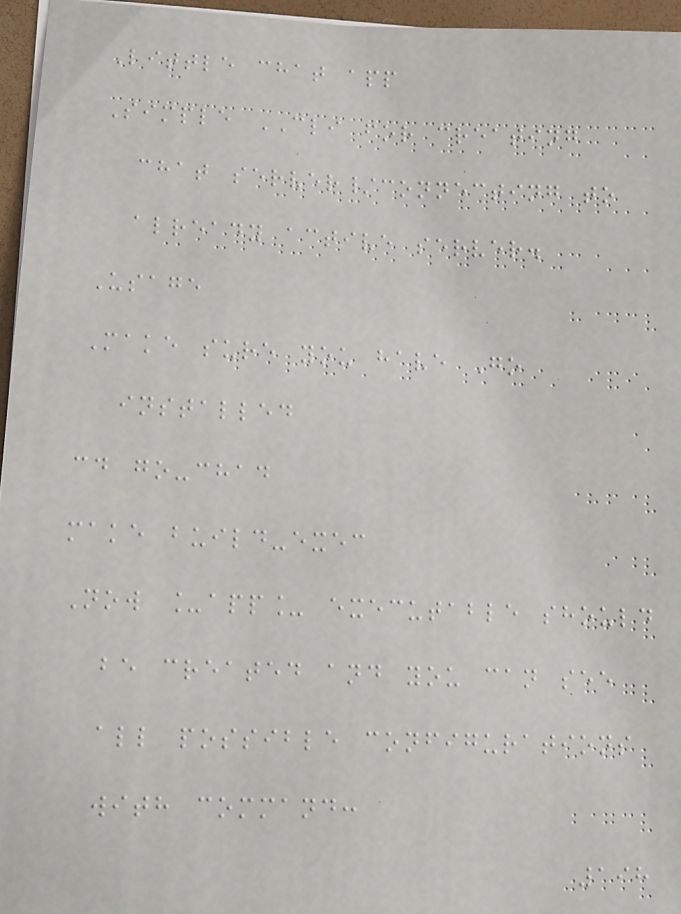Little chat app
Simple CLI for creating
chat server/connecting to
already active server.
Usage
Make sure you have Go
installed
cd go-chad
make build-exec
Now _app_ executable should
be created and you can see
all possible configurations
with command:
198
